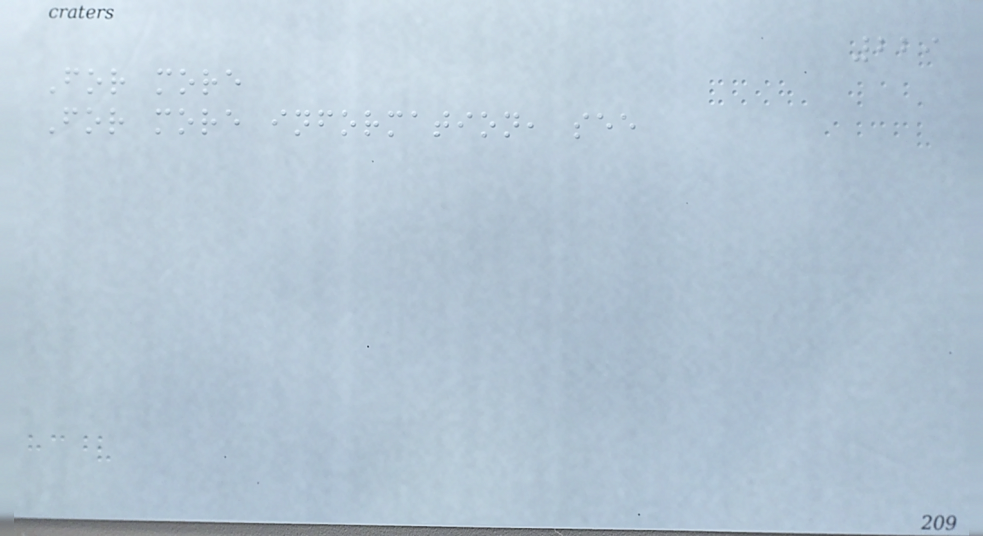229
For more
For more information, see
